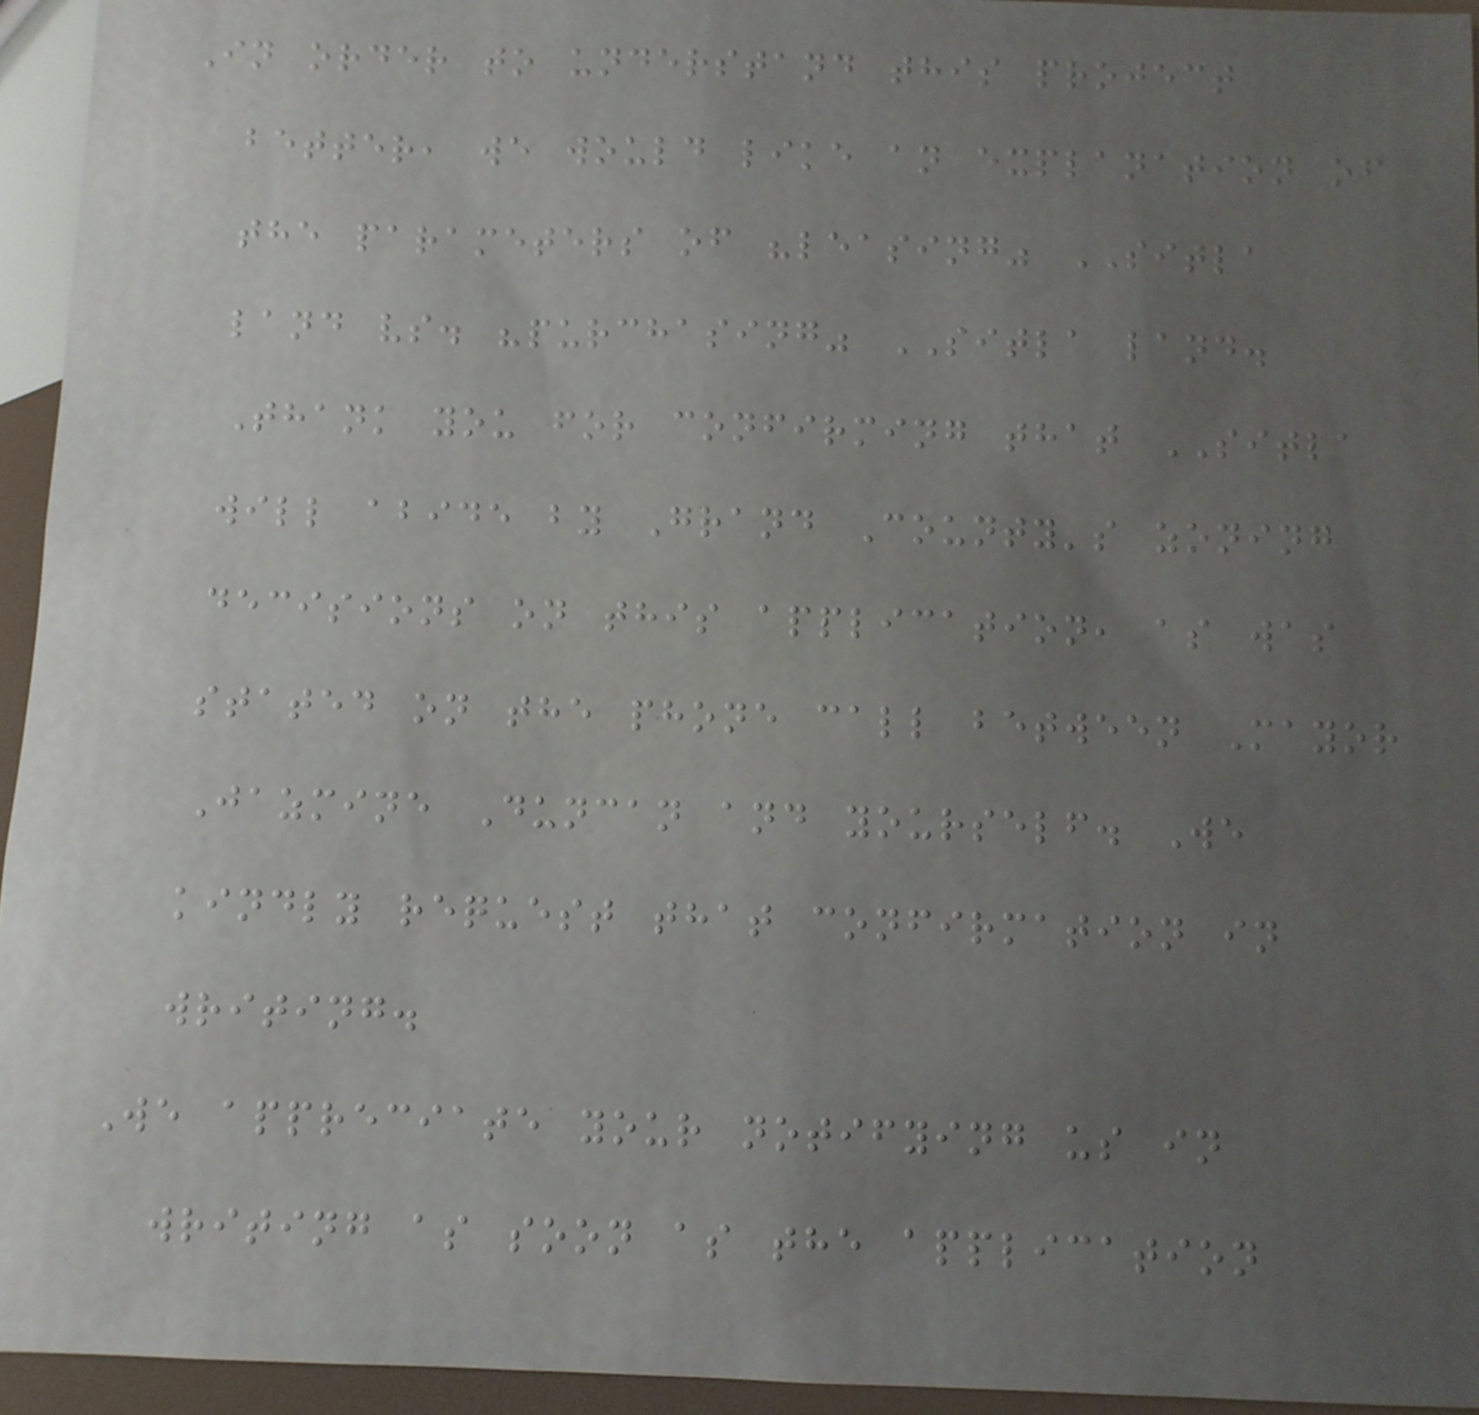In order to understand this project
better, we would like an explanation of
the parameters of "leasing" SITLA
land vs. "purchasing" SITLA land.
Thank you for confirming that SITLA
will abide by Grand County's zoning
decisions on this application, as was
stated on the phone call between Mayor
Jazmine Duncan and yourself. We
kindly request that confirmation in
writing.
We appreciate your notifying us in
writing as soon as the application
